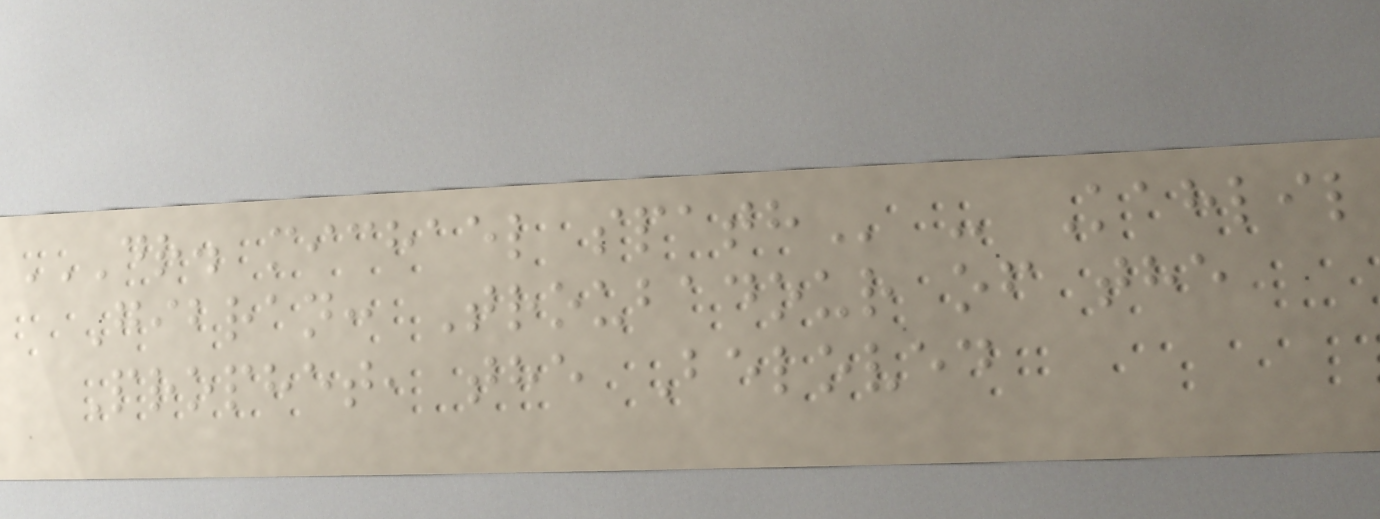DR. MICHAEL SPATH - Kahlil
Gibran: Troubadour of the
Prophet, the Beloved
